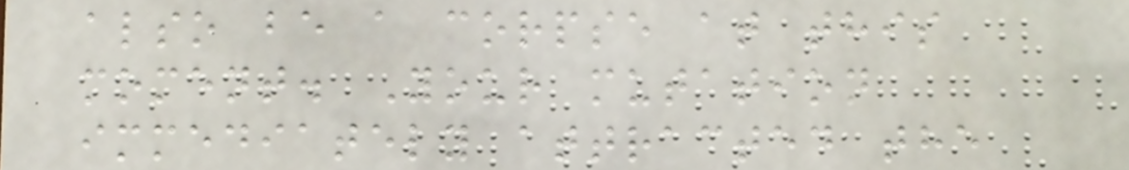also be a corpse at this
moment. Your mutation
immediately attracted the
